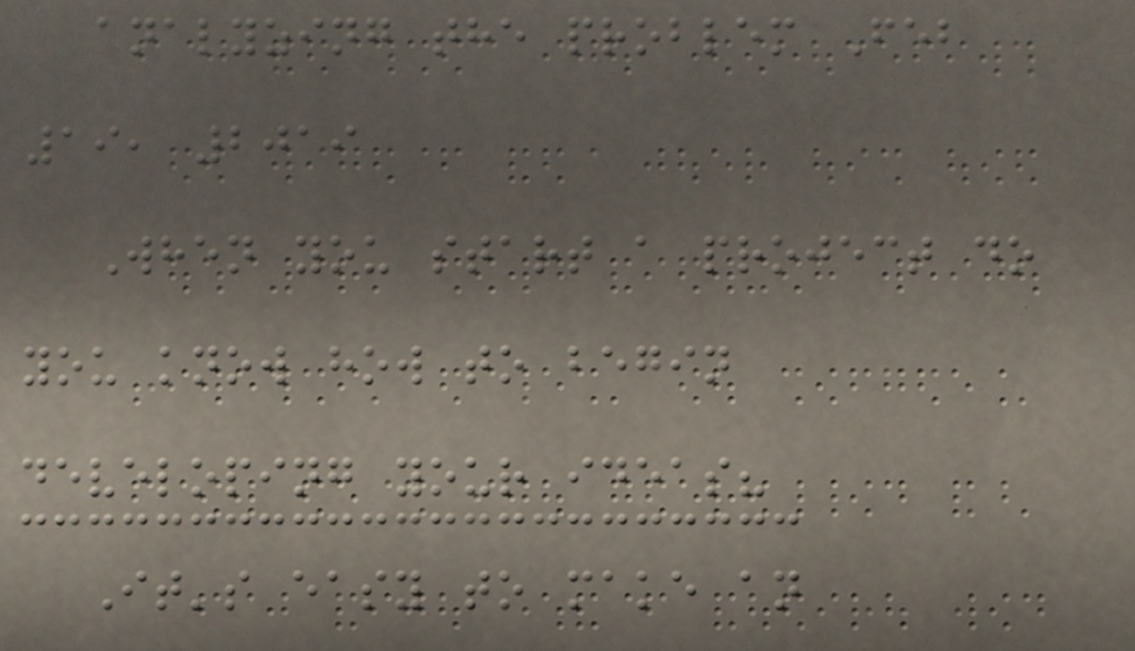analyzing the problem Feb
19, 2019
When you start a project do
you know how to begin
developing your ideas?
It's easy to make an
